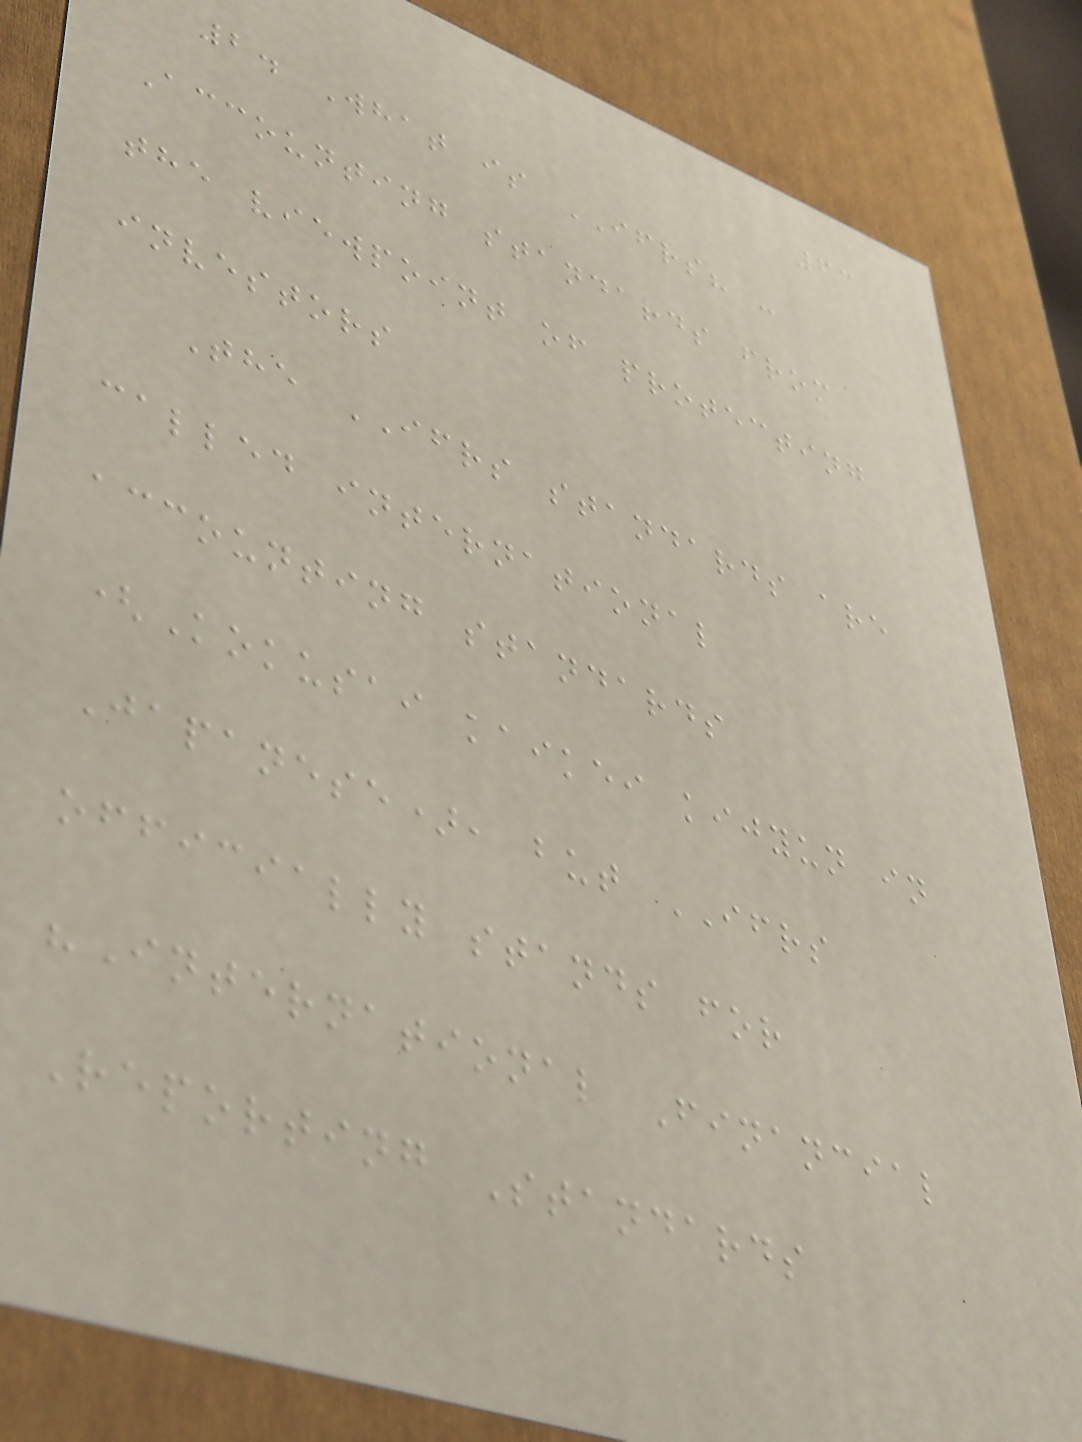63
2. What is IFRS? -
Accounting standards from
the viewpoint of protecting
investors
The IFRS standards are
called international
accounting standards
(Kokusai kaikei kijyun in
Japanese), but IFRS
officially stands for
"International Financial
Reporting Standards
